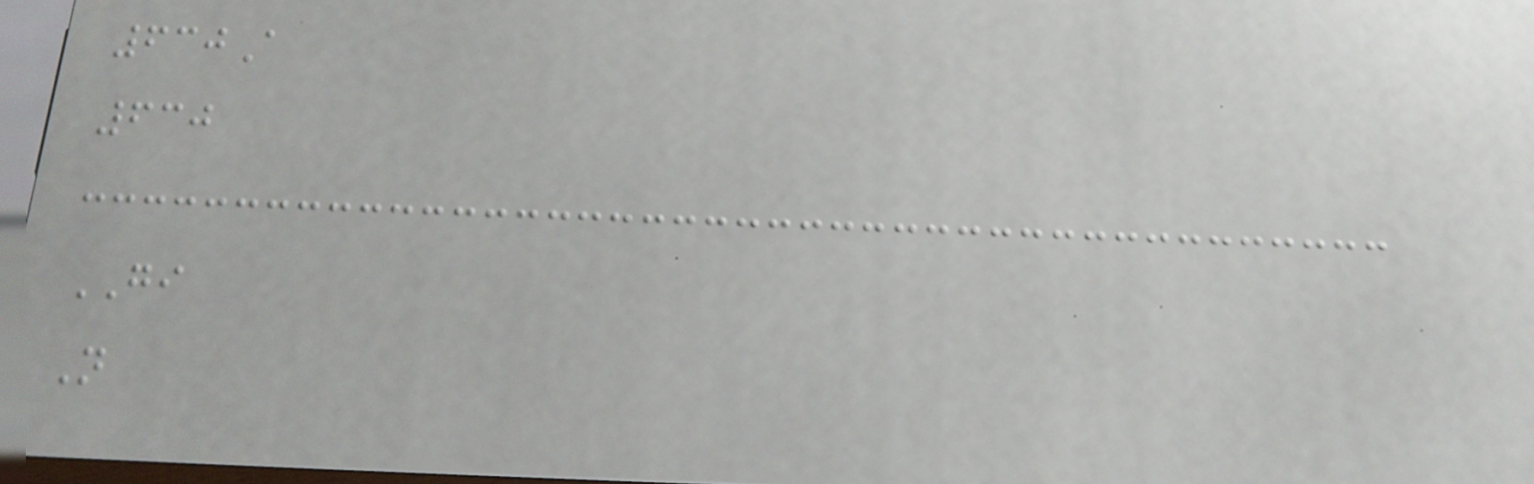630A
630
GI
N
